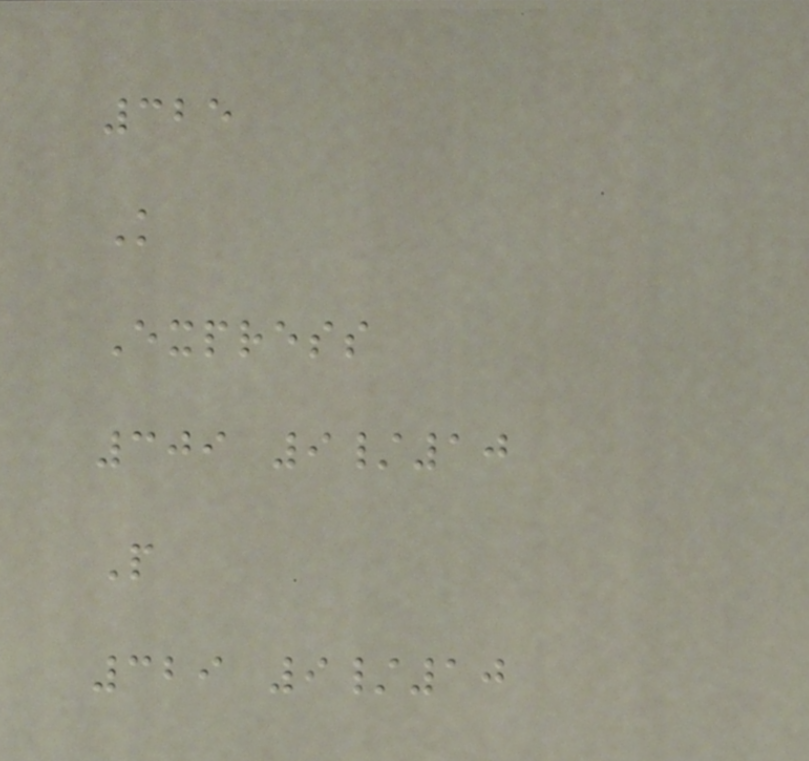325
K
Express
309 9/10
P
329 9/10
